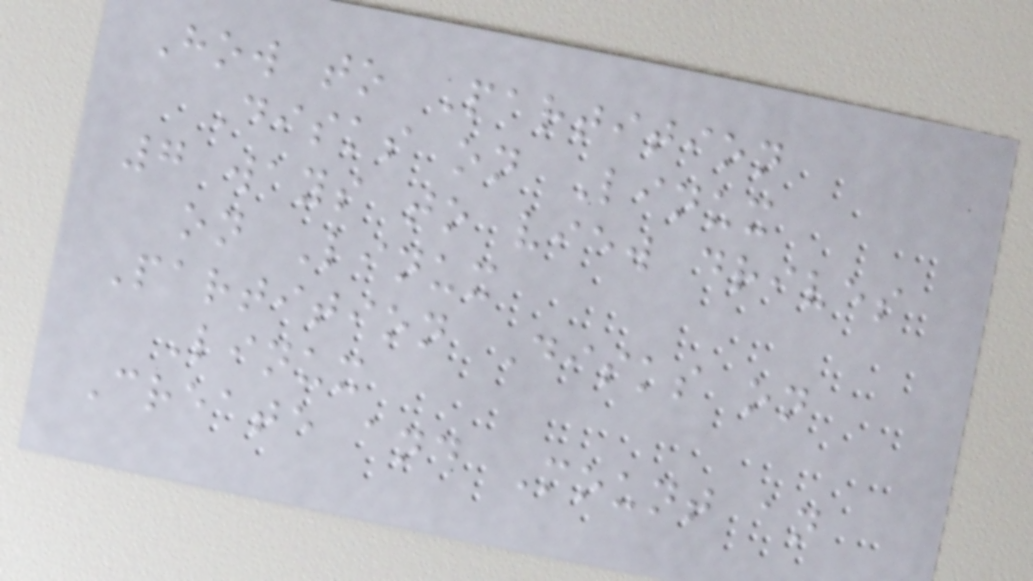How to Partition
Disks on Linux
7 ways to view drives
on Linux
Partition Disks on
Linux
Create and Mount an
